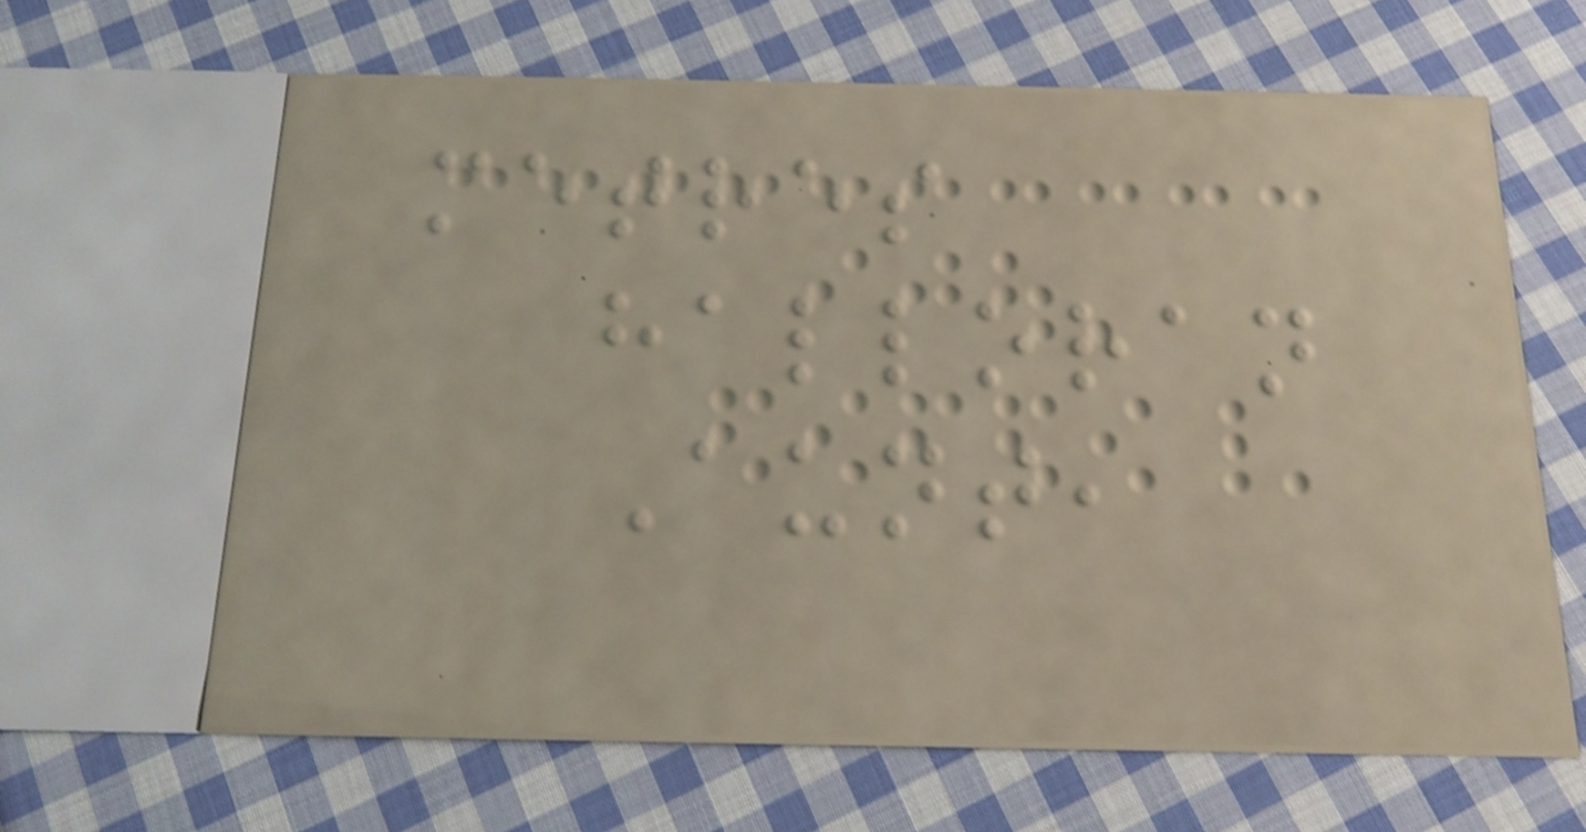metres
halloran
Aunt,
